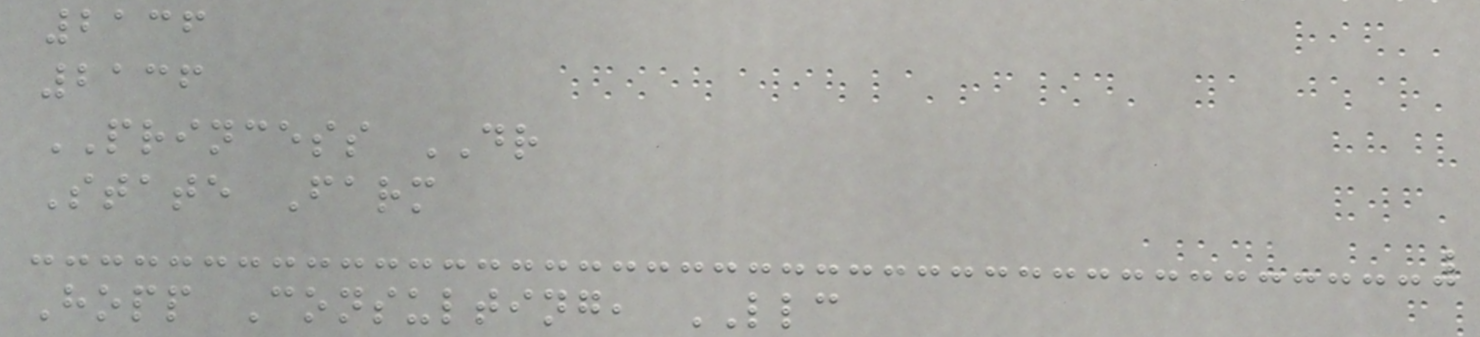2136
2136
PRINCESS DR
State Farm
Hopp Consulting, LLC
